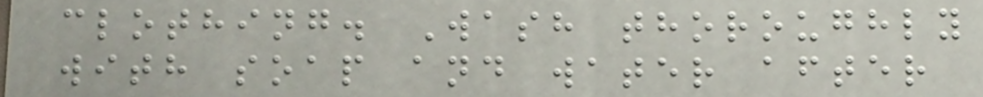clothing. Wash thoroughly
with soap and water after
